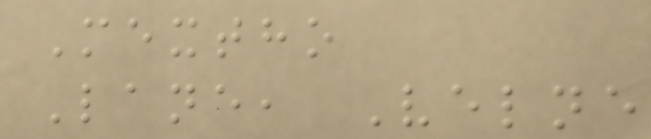Mextho
Lane, Velne
